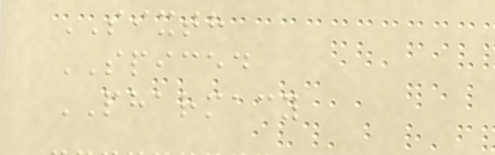SIXTH
SPICED
PHARMACY
